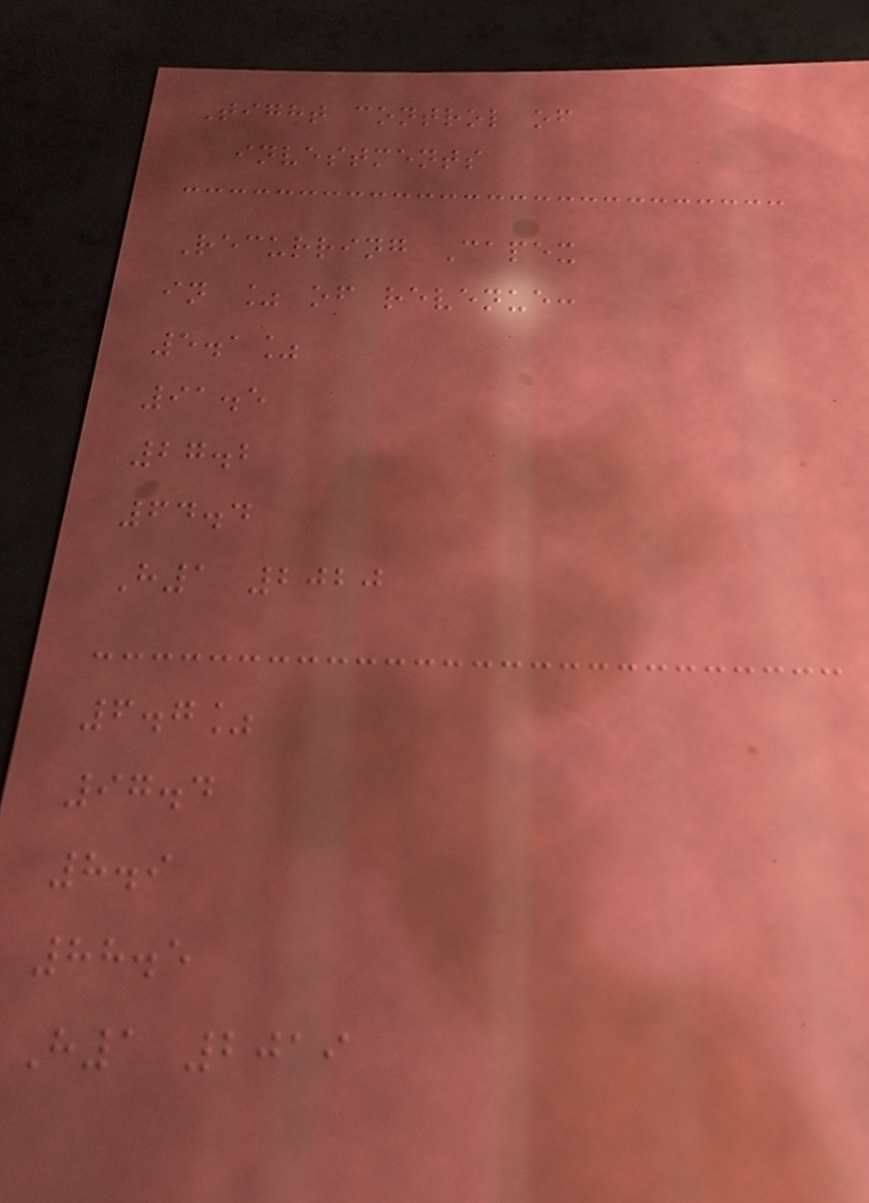Tight control of
investments
Recurring Capex
in % of revenue:
5.1%
91.5
27.2
64.4
H1 2020
6.7%
97.4
8.9
88.5
H1 2019
